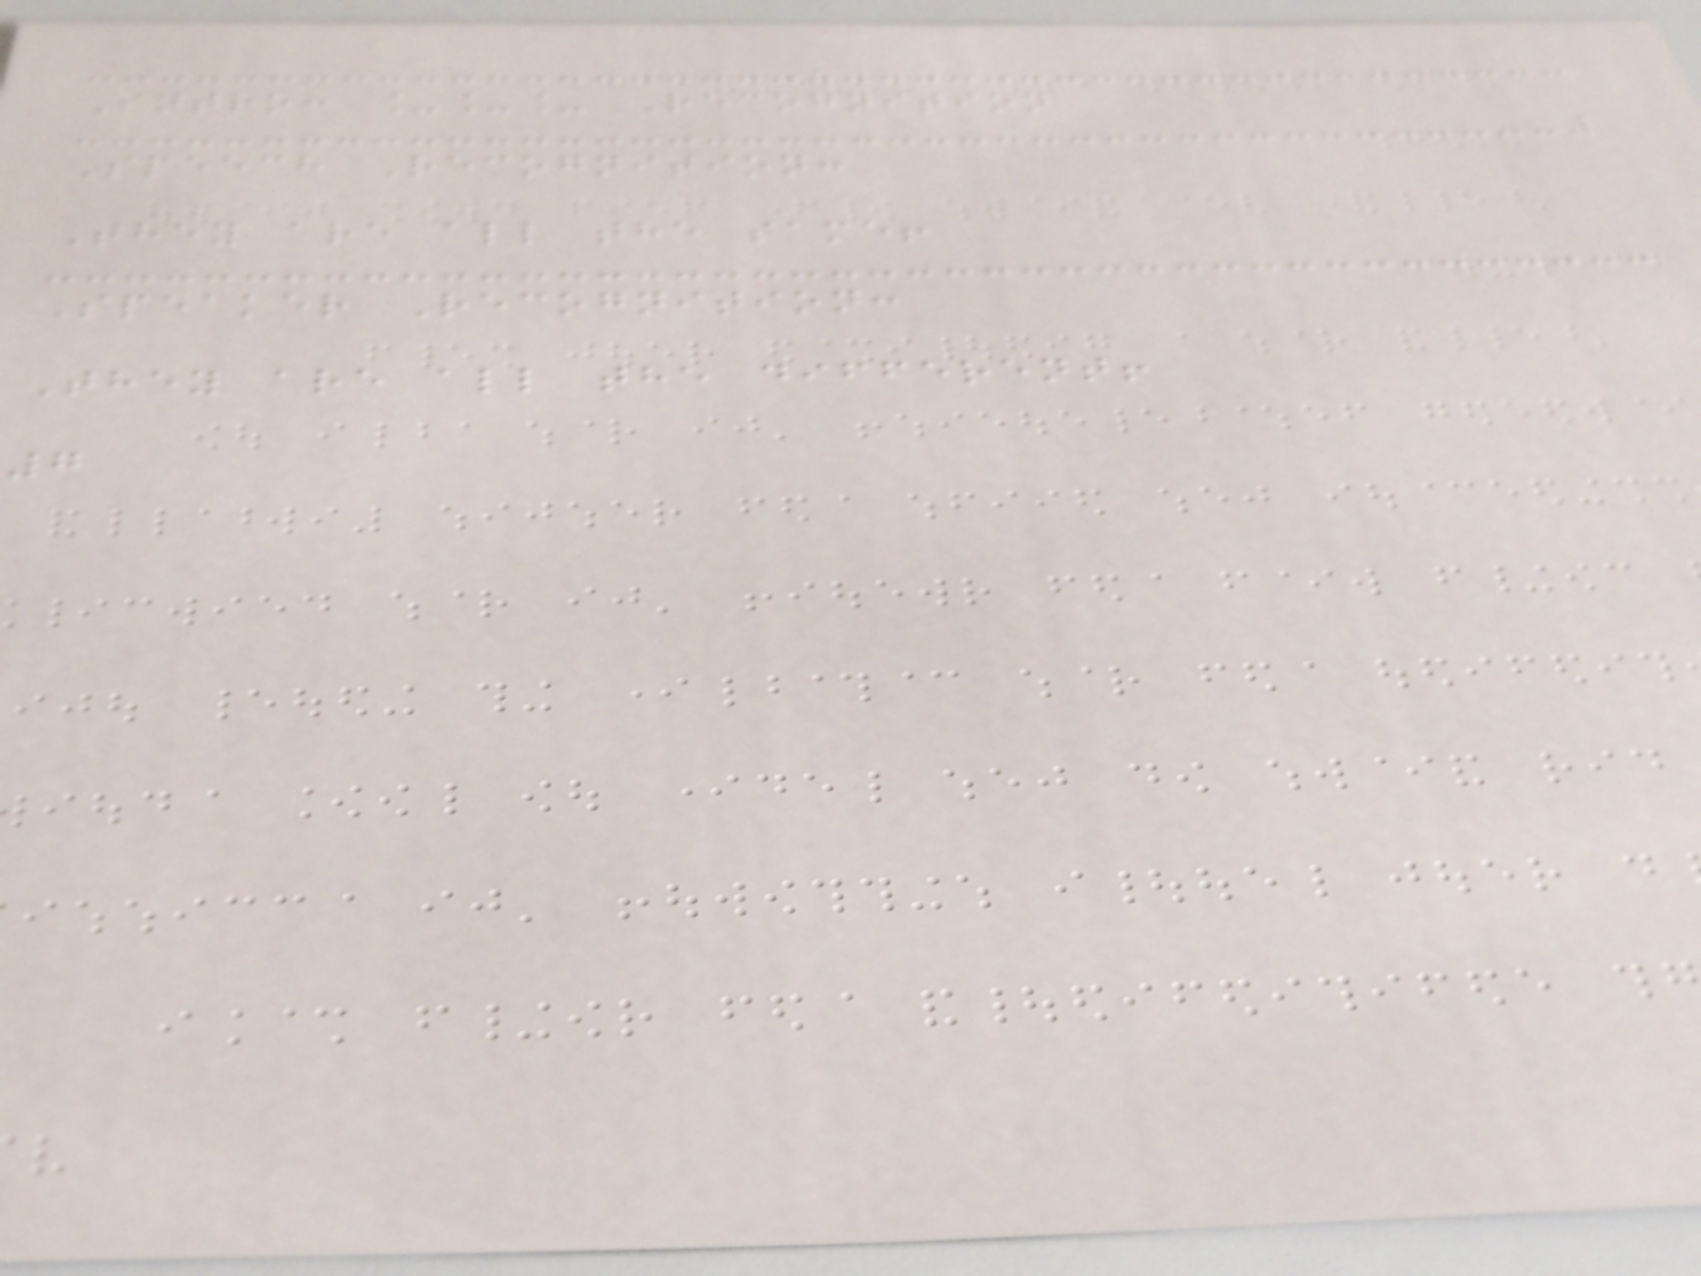Intro: ___ Recognition
Speech Recognition:
They are all the same!
Speaker Recognition:
They are all the different!
7
